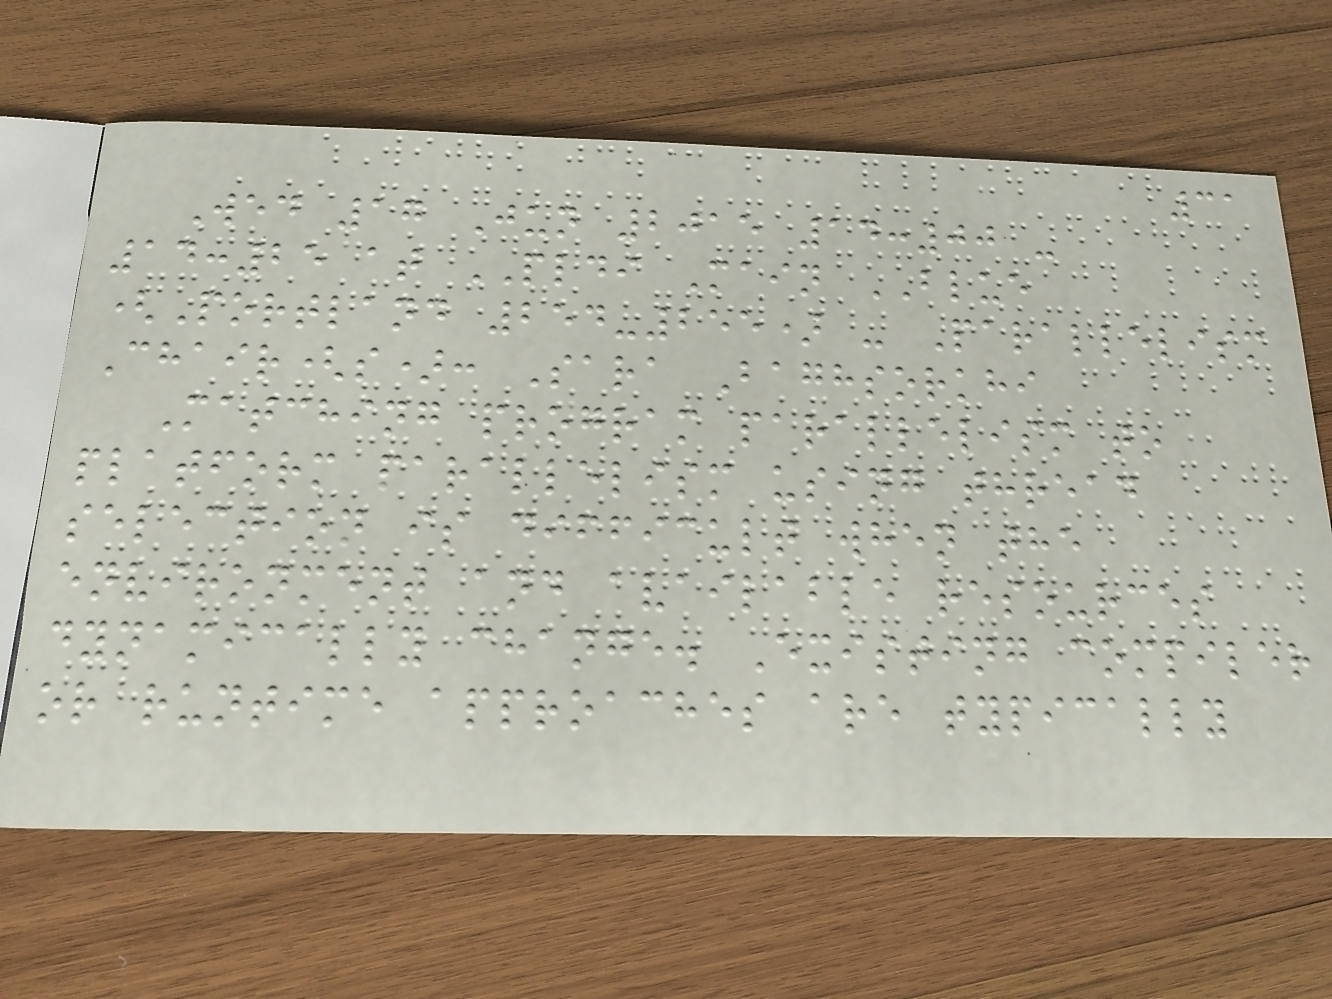31
Wed 17 Jun 2015 14:00 -
14:25 at PLDI Main BLUE
(Portland 254-255) - Parallelism
Chair(s): Sara Baghsorkhi
Matching program parallelism to
platform parallelism using thread
selection is difficult when the
environment and available resources
dynamically change. Existing compiler
or runtime approaches are typically
